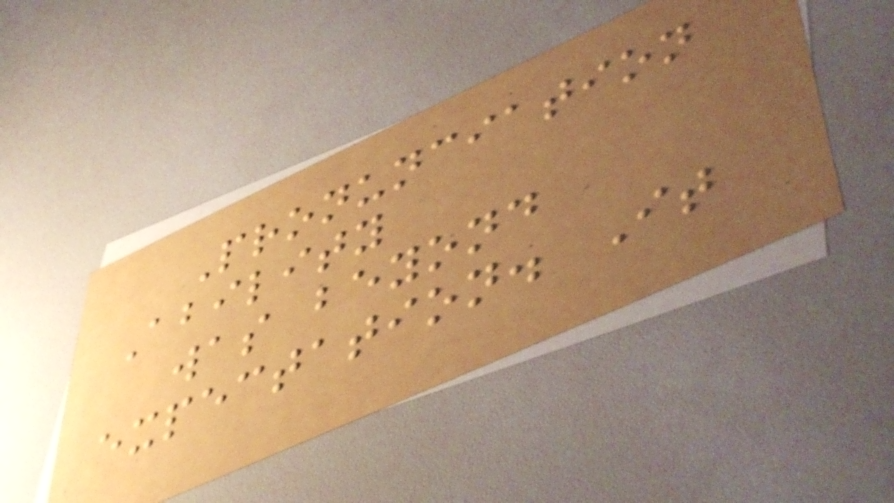Pronunciation
Ability
was beyond
expectation. It
